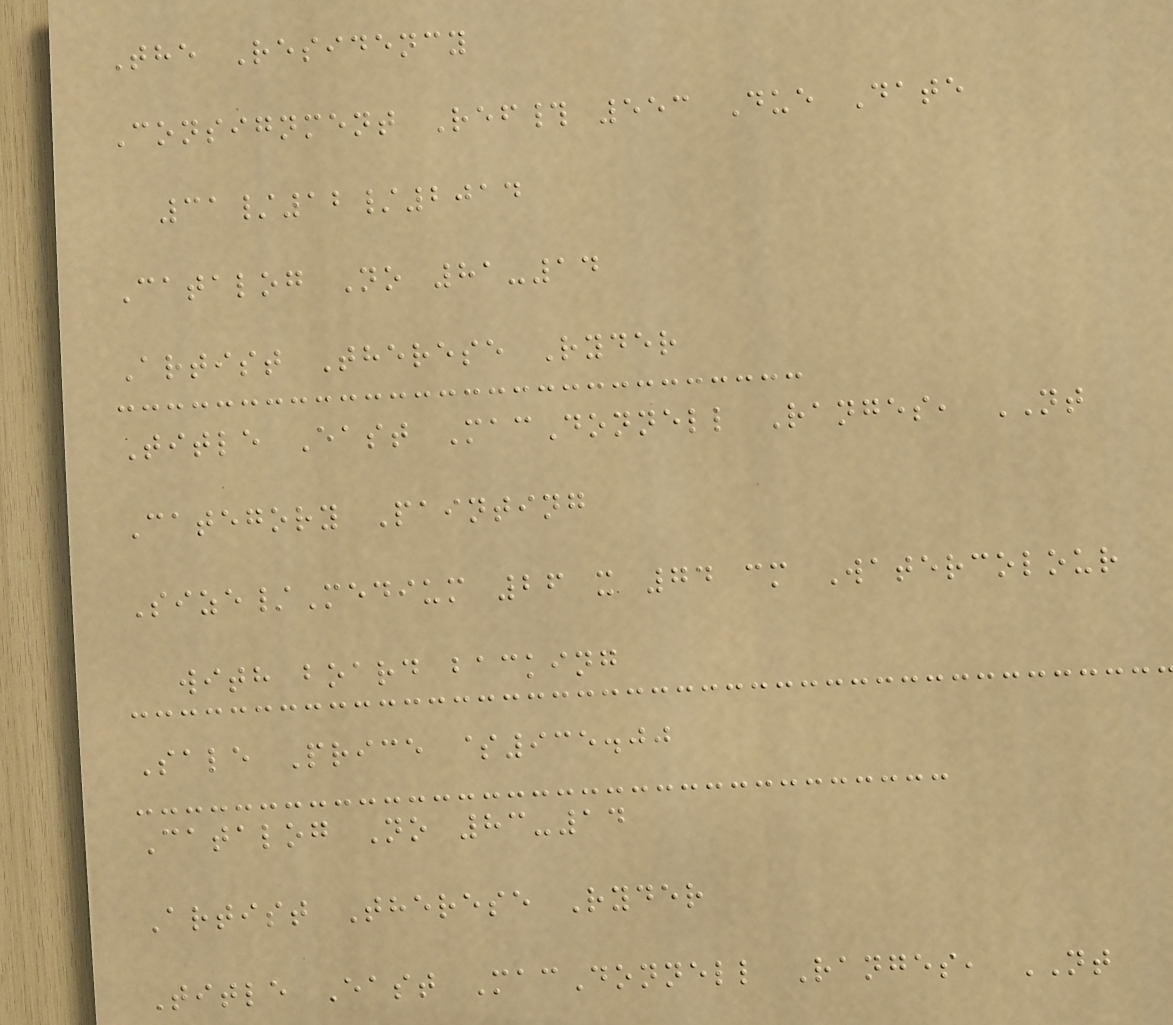The Residency
Consignment Ref# 553 Due Date
31/12/2014
Catalog No 81-14
Artist Therese Ryder
Title East MacDonnell Ranges, NT
Category Painting
Size/Medium 26 x 74 cm Watercolour
with board backing
Sale Price $935.00
Catalog No 83-14
Artist Therese Ryder
Title East MacDonnell Ranges, NT
